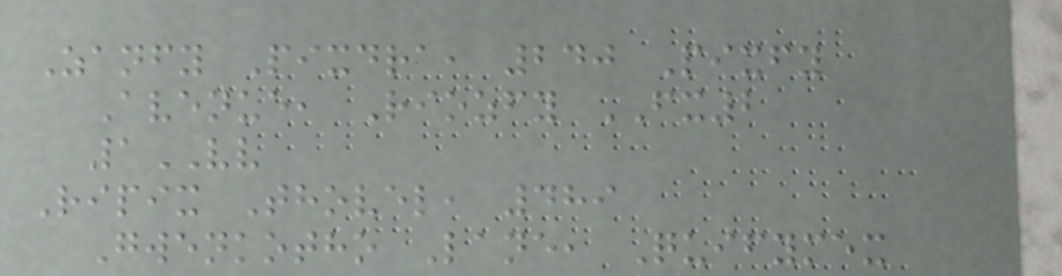Zanfy Pixdra, 240 Pixfy
Avenue, Riozfy FX2
1VV
Ripix Thovel, 489
Gwenkotho Lane, Quifymex
